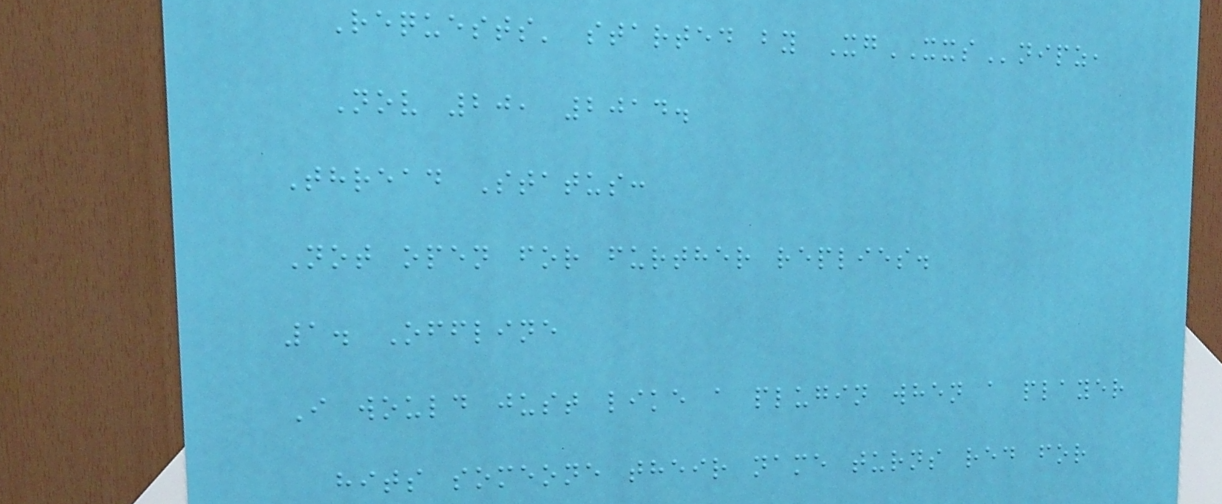Requests' started by XgXXSnipz,
Nov 20, 2014.
Thread Status:
Not open for further replies.
1. Offline
I would just like a plugin when a player
hits someone their name turns red for
